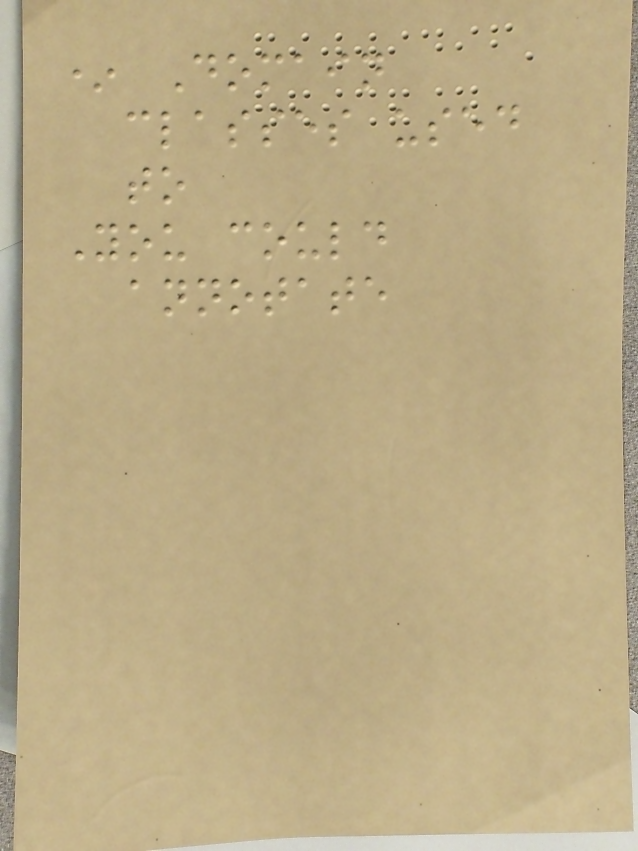* Domain
classes used
to
You could
annotate
